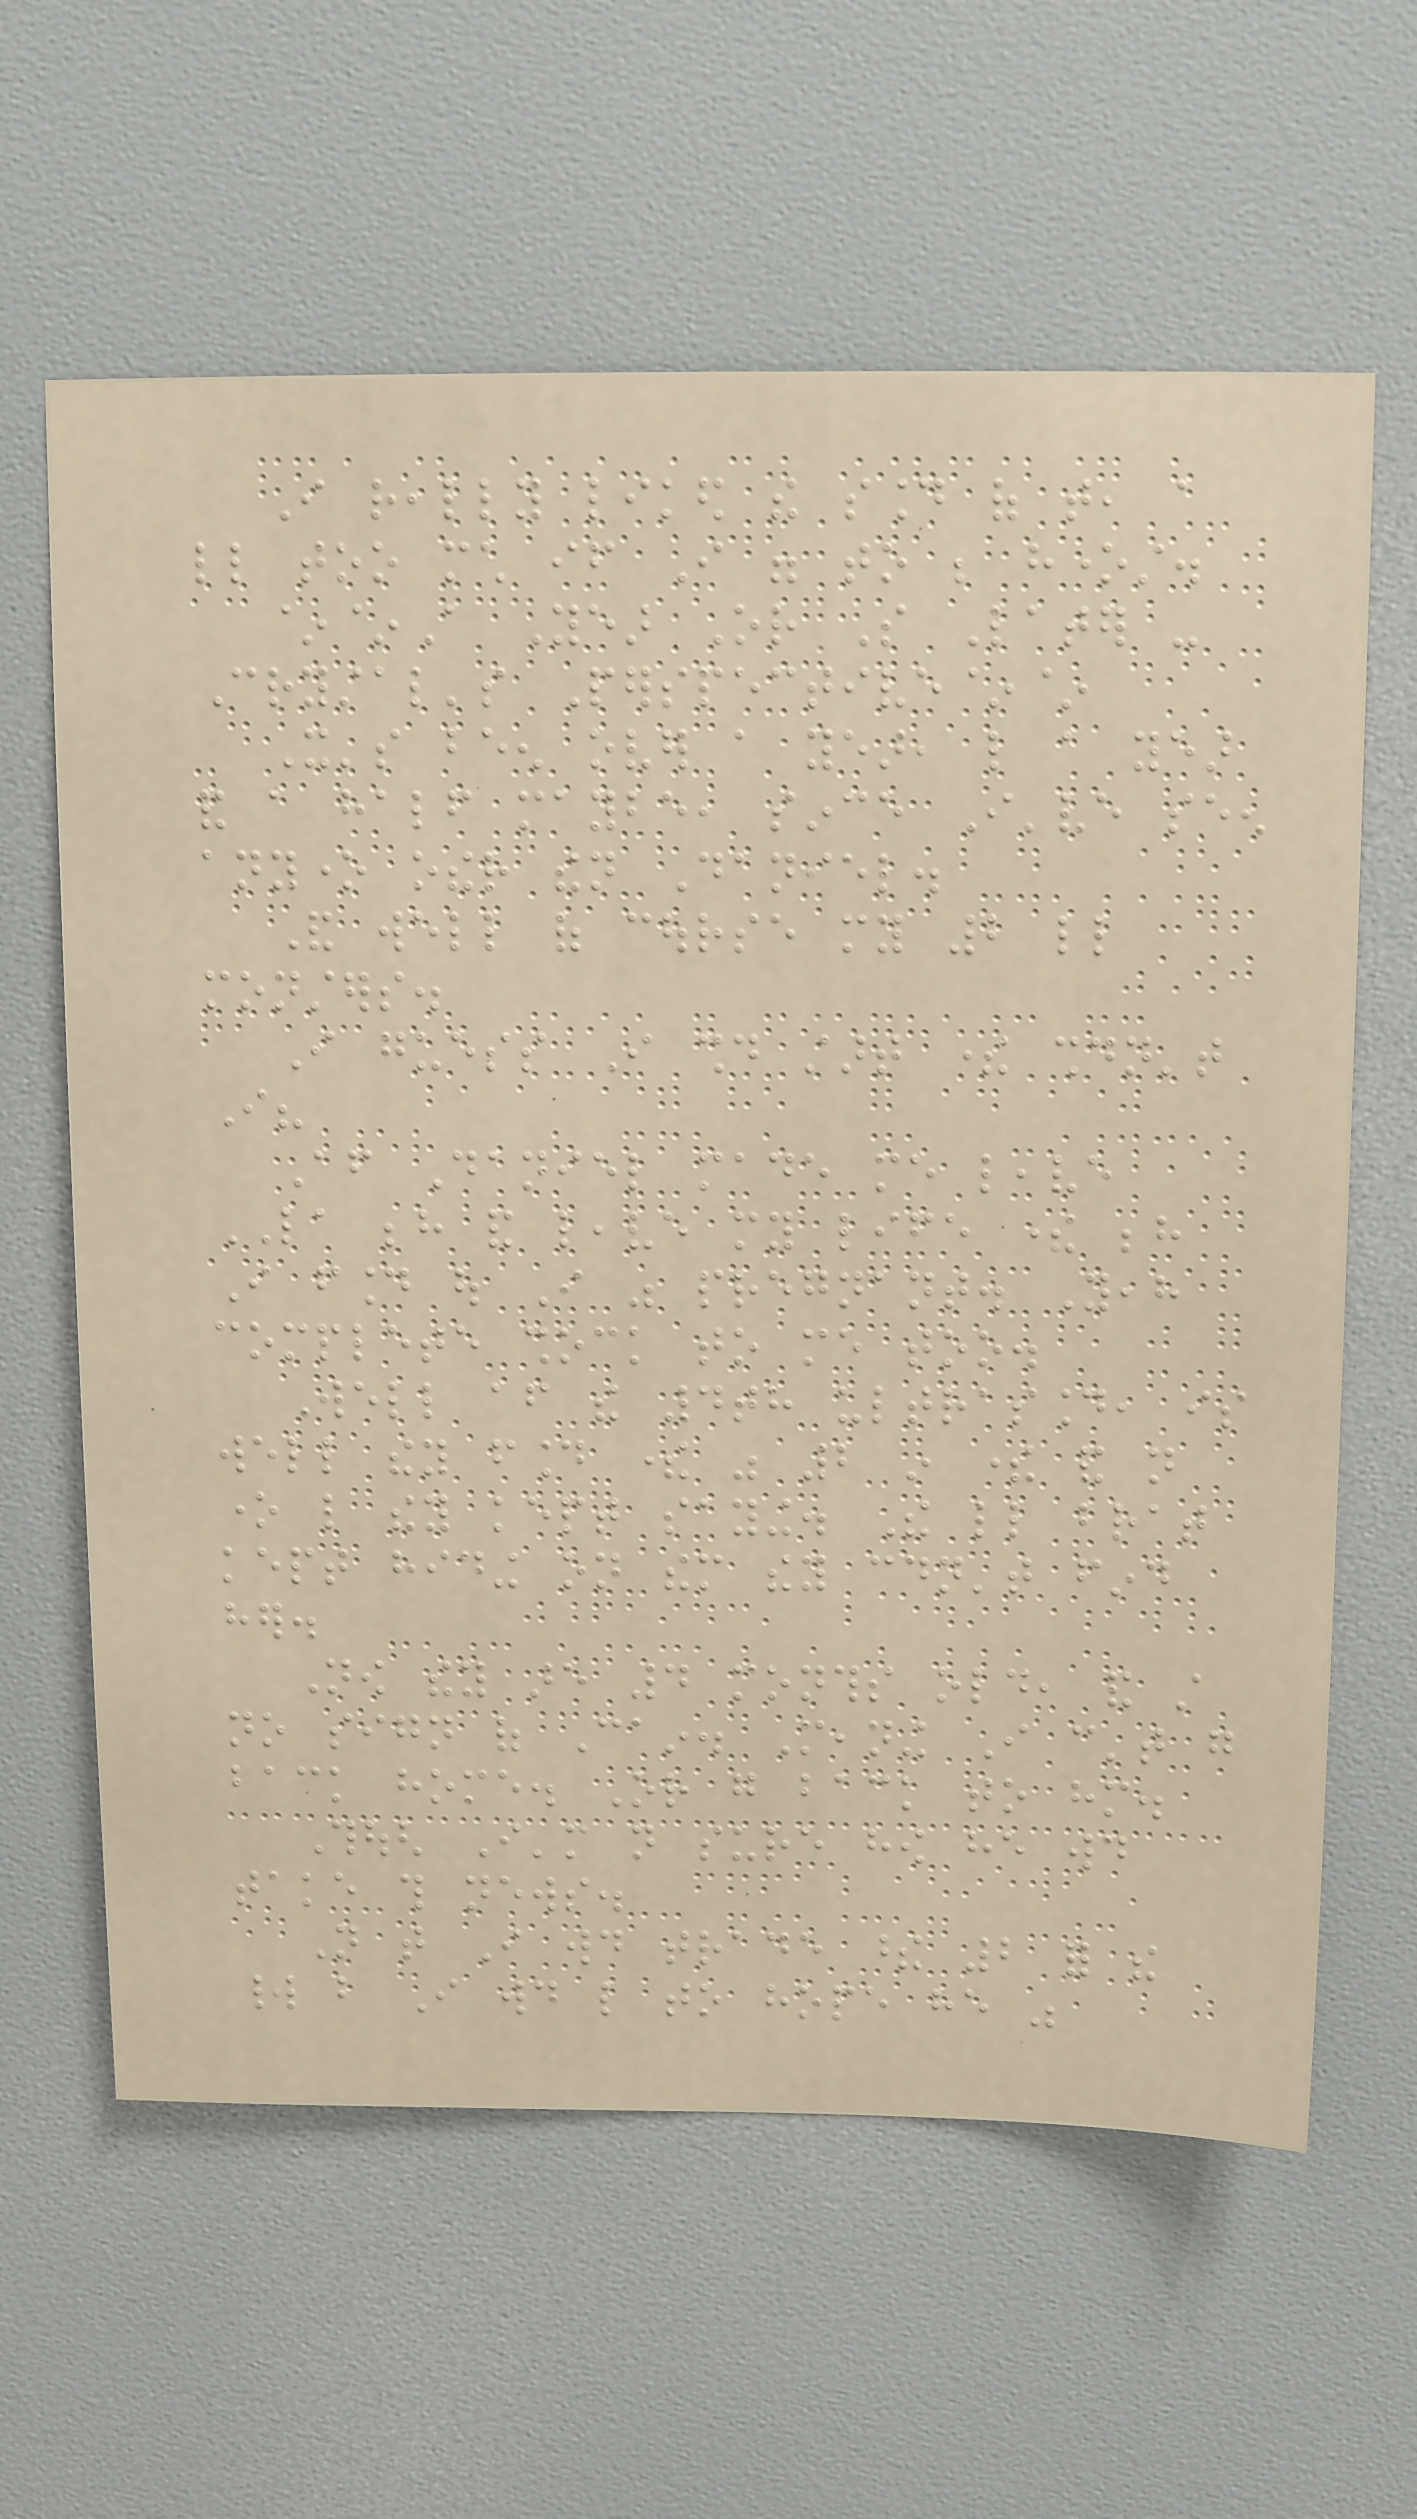I really liked the sound of that, a
little too much if I were to be honest.
~~A Year Or So Later -
Crystal's Perspective~~
It's been over a year, like a year
and a half maybe, since I've seen
anyone other then Daniel.
And well of course my 2 little
monsters.
I guess I should start there shouldn't
I?
After Daniel made me leave
LA behind and leave my life there behind
I found out I was pregnant. Yeah
complete shock to me too.
Well after the 4th ultrasound, is
well they found there was 2 in there and not
one like they kept saying. The little brat
kept hiding on them they couldn't find
her.
Now they are 4 months old, and still
no sign of Cain. Meaning I can't go
back home. Or go back to him.
Though I'm not sure how he would
take this news.
Not that I would trade these 2 for the
world but I would like to hope he was
